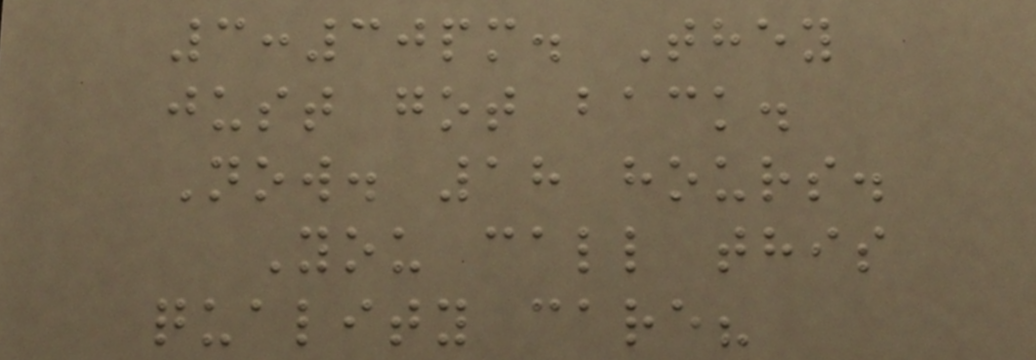3:30pm. They
just got back.
Now. 18 hours.
You call this
quality care?
